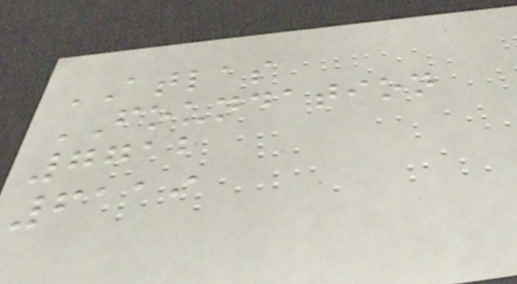ATLAS
FOUNDATION
7712
6119
